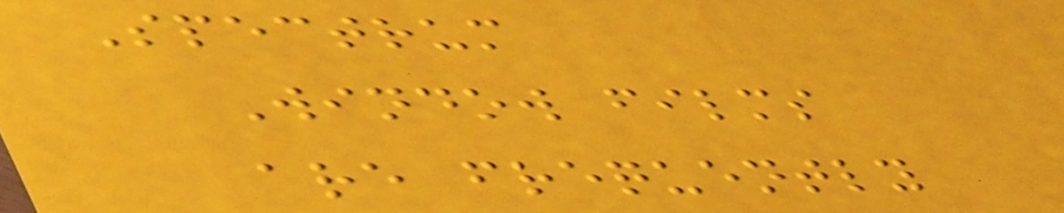Spectrum
Window films
are frequently
